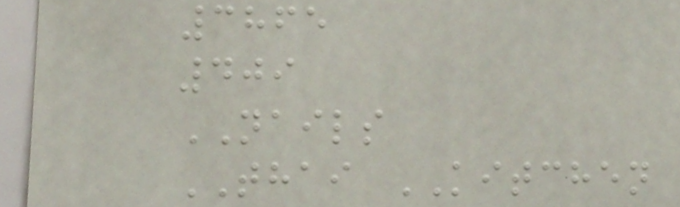3865
409
NAILS
THAI KITCHEN
